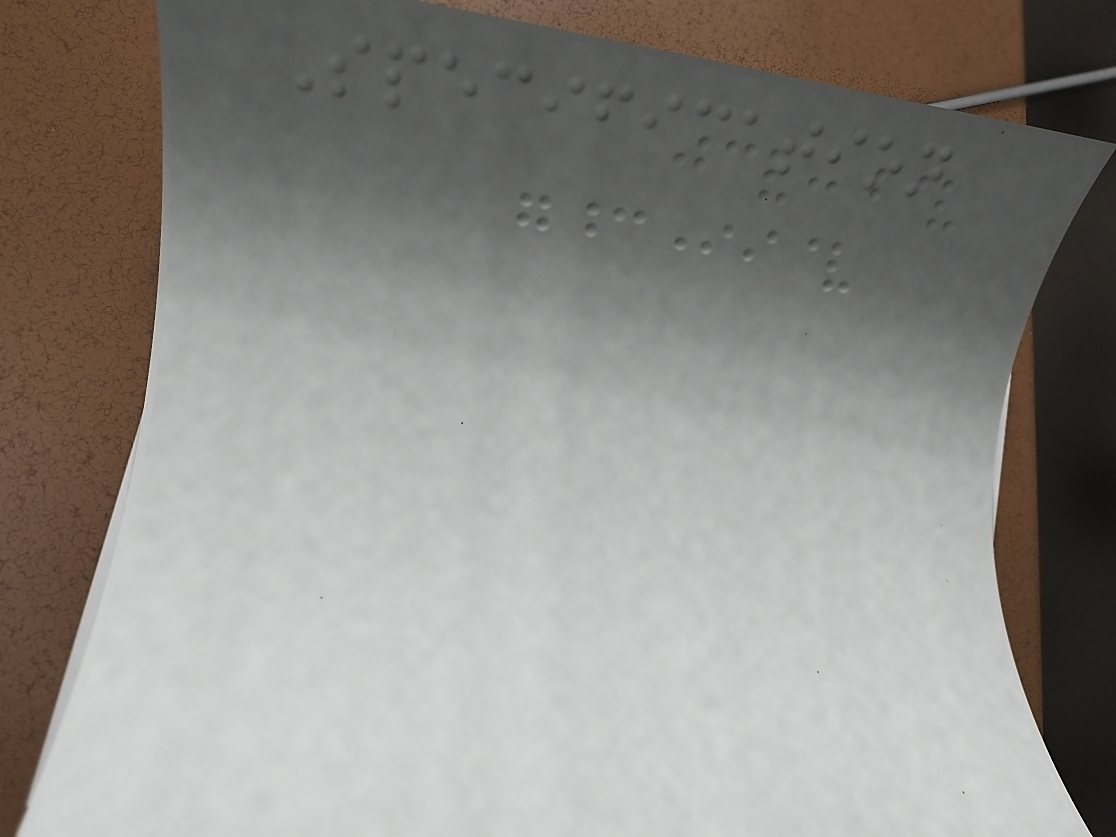Specification
